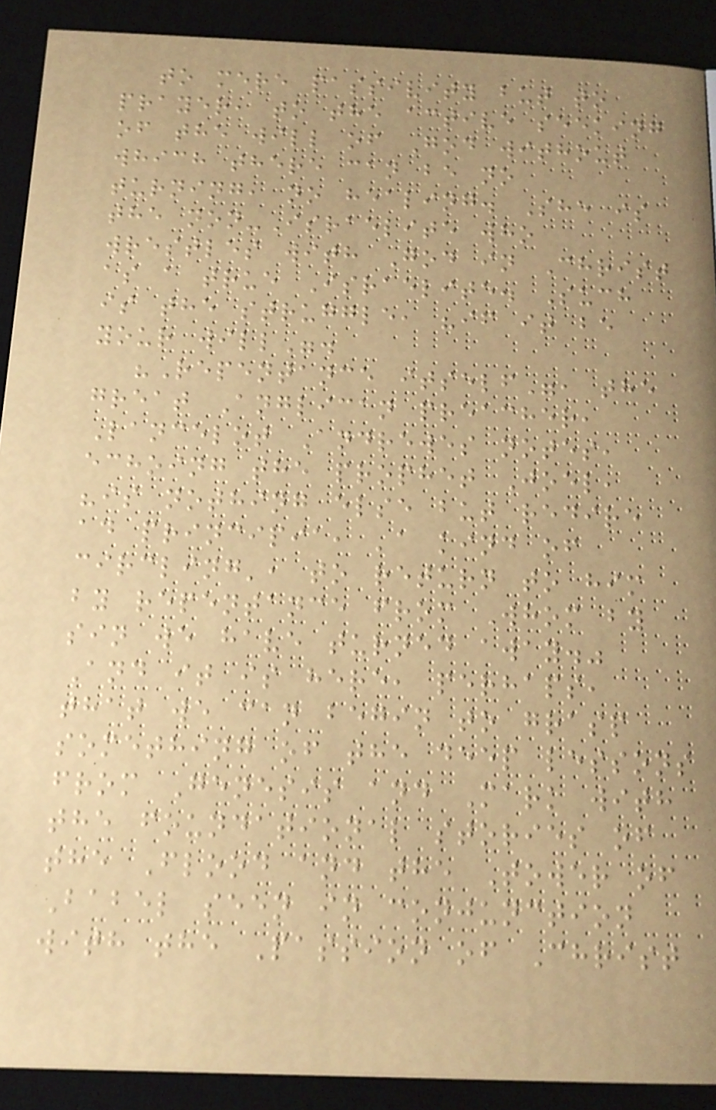to mere passivity but to
prayer, to the active seeking
of the will of God without
which there can be no
turning, no healing. She is
the non-Israelite who
wrestles with God in Christ
as a true Israelite. Such
is the struggle, "if it be
your will".
"Repentance itself", the
great Anglican preacher,
Lancelot Andrewes notes,
echoing the prophet Joel,
"is nothing else but redire
ad principia, 'a kind of
circling', to return to him
by repentance from Whom by
sin we have turned away."
And it is here, perhaps,
that we can begin to grasp
something of the deep lessons
from Genesis and Mark with
the foundational stories of
the Flood and the Tower of
Babel seen in conjunction
with the Passion of Christ
